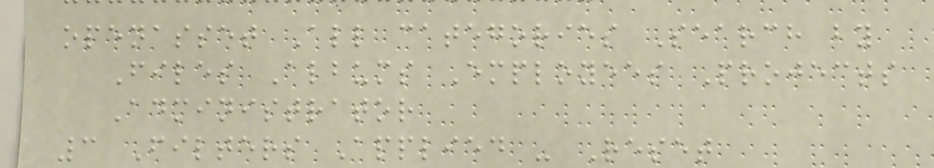openasset All categories Search by
Files Albums Employees Projects
Administrator
3 Filters Applied - Reset
